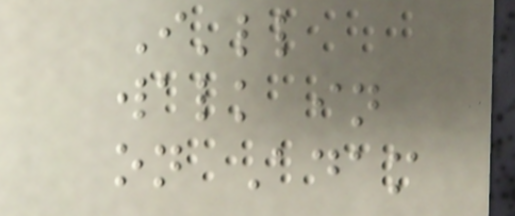I'll
walk in
on Adam
